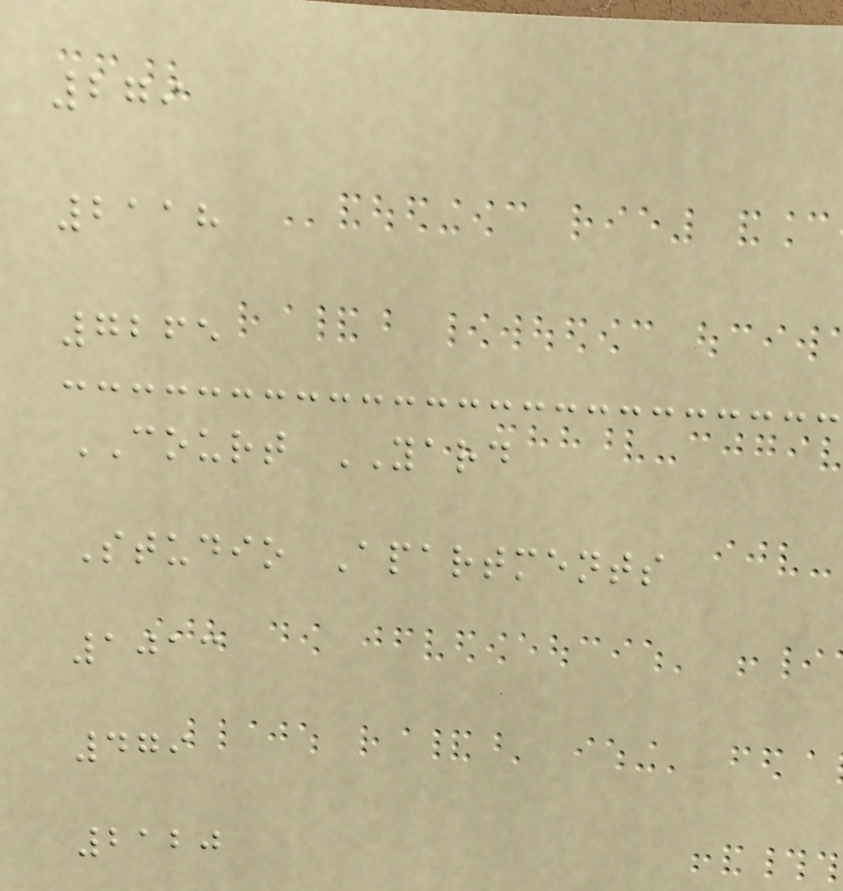279
2118
7265
COURT YARD
Studio Apartments
1013
479
2120
